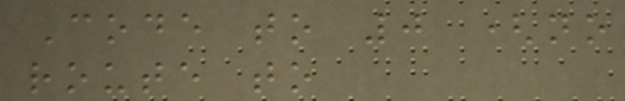Code to 0 (no
route to
